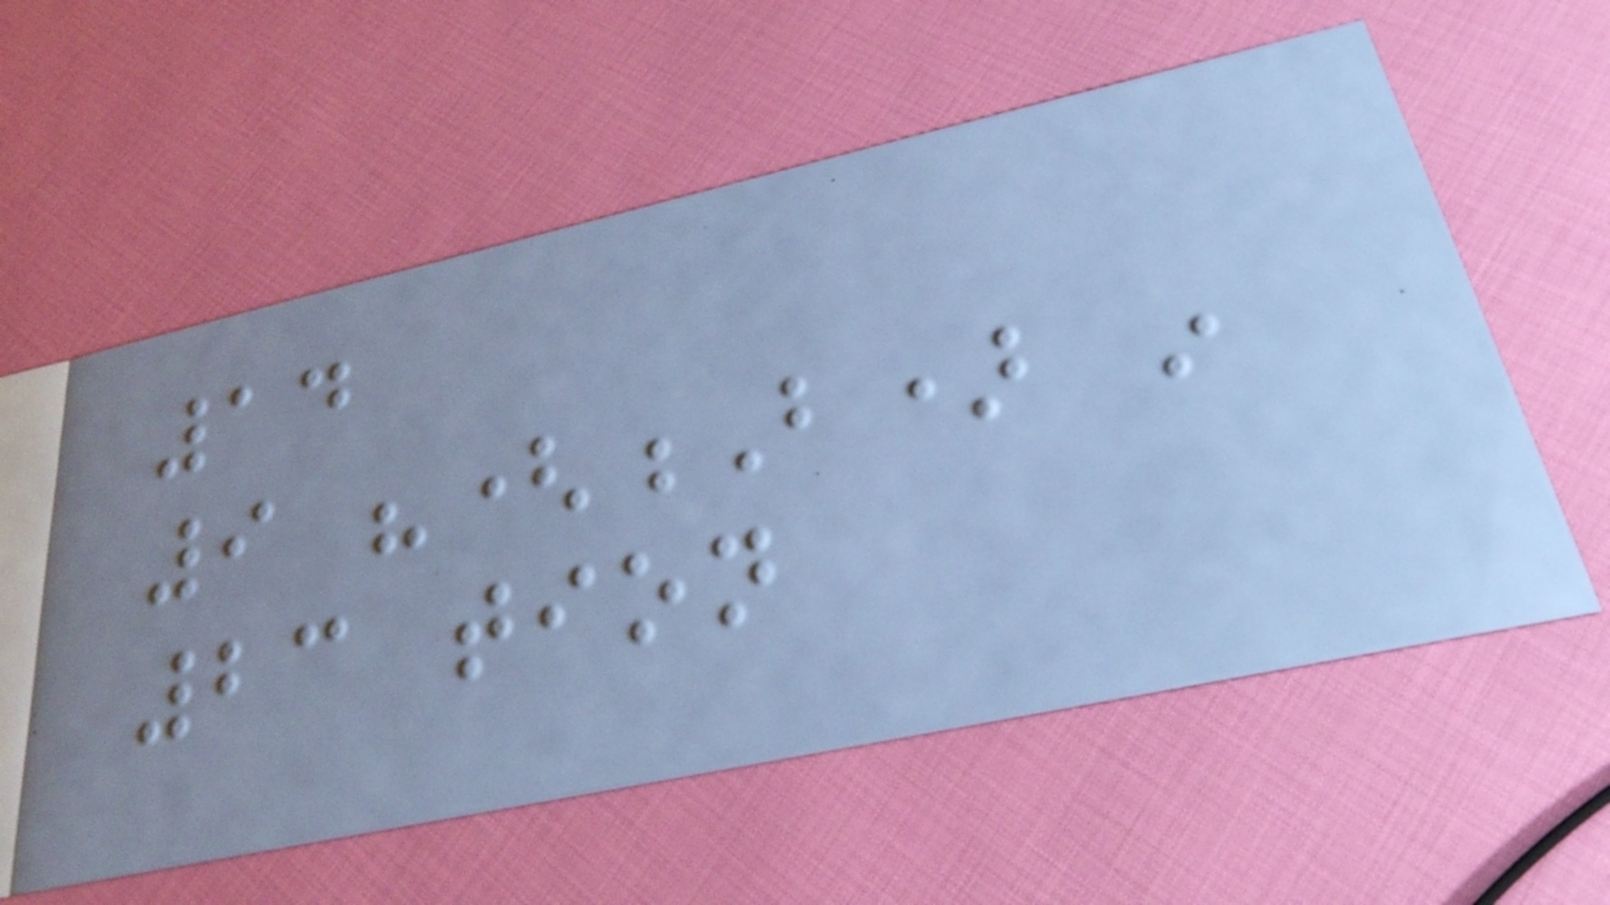14
9 "(B) in
23 tion
